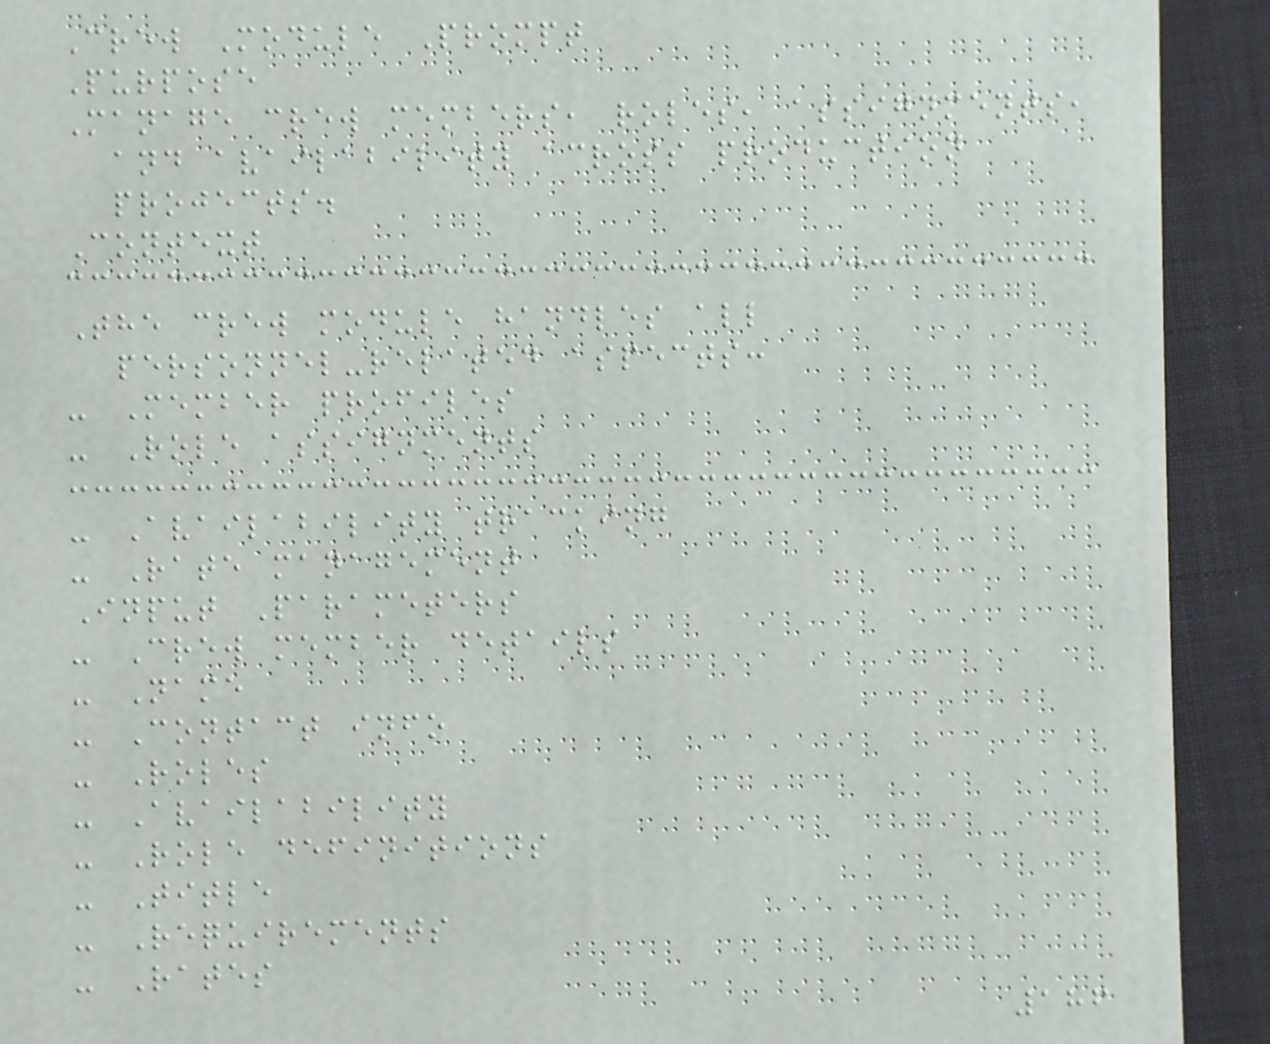Crew Module Prompt
Purpose
Manage crew members, roles, assignments,
and availability across production
projects.
Context
The crew module handles all
personnel-related aspects:
- Member profiles
- Role assignments
- Availability tracking
- Rate management
Input Parameters
- Crew member details
- Name
- Contact info
- Roles
- Availability
- Role definitions
- Title
- Requirements
- Rates
186
